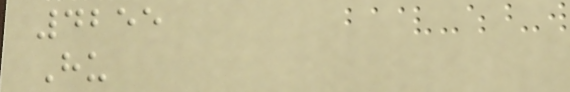4255
Hu
